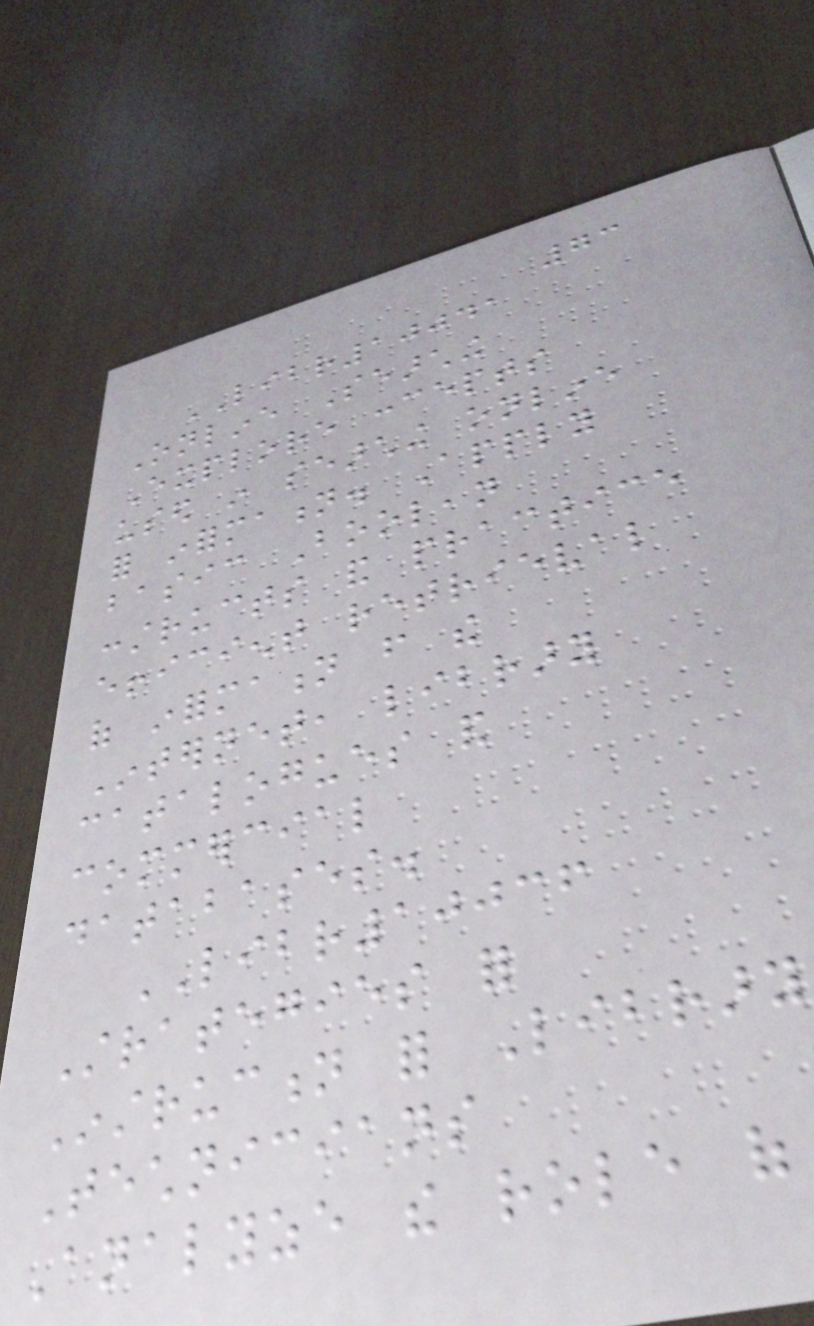73
LIBR10041
Online Searching
Explore concepts
used in searching online
for information. Apply
basic Boolean
constructs and practice
efficient retrieval
of information from the
Internet, library
catalogues and
commercial
databases.
LIBR10036
Strategies for
Instruction for Library
Technicians
Analyze the role of
